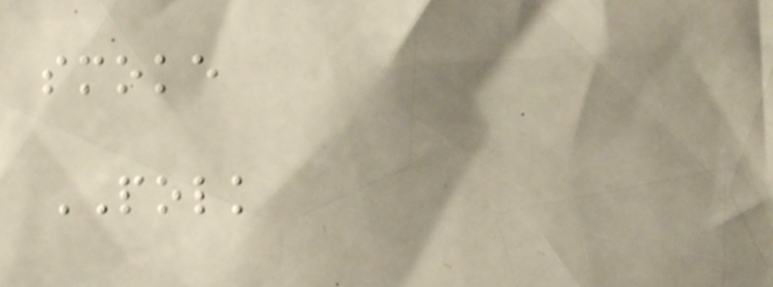smoke
POLK
